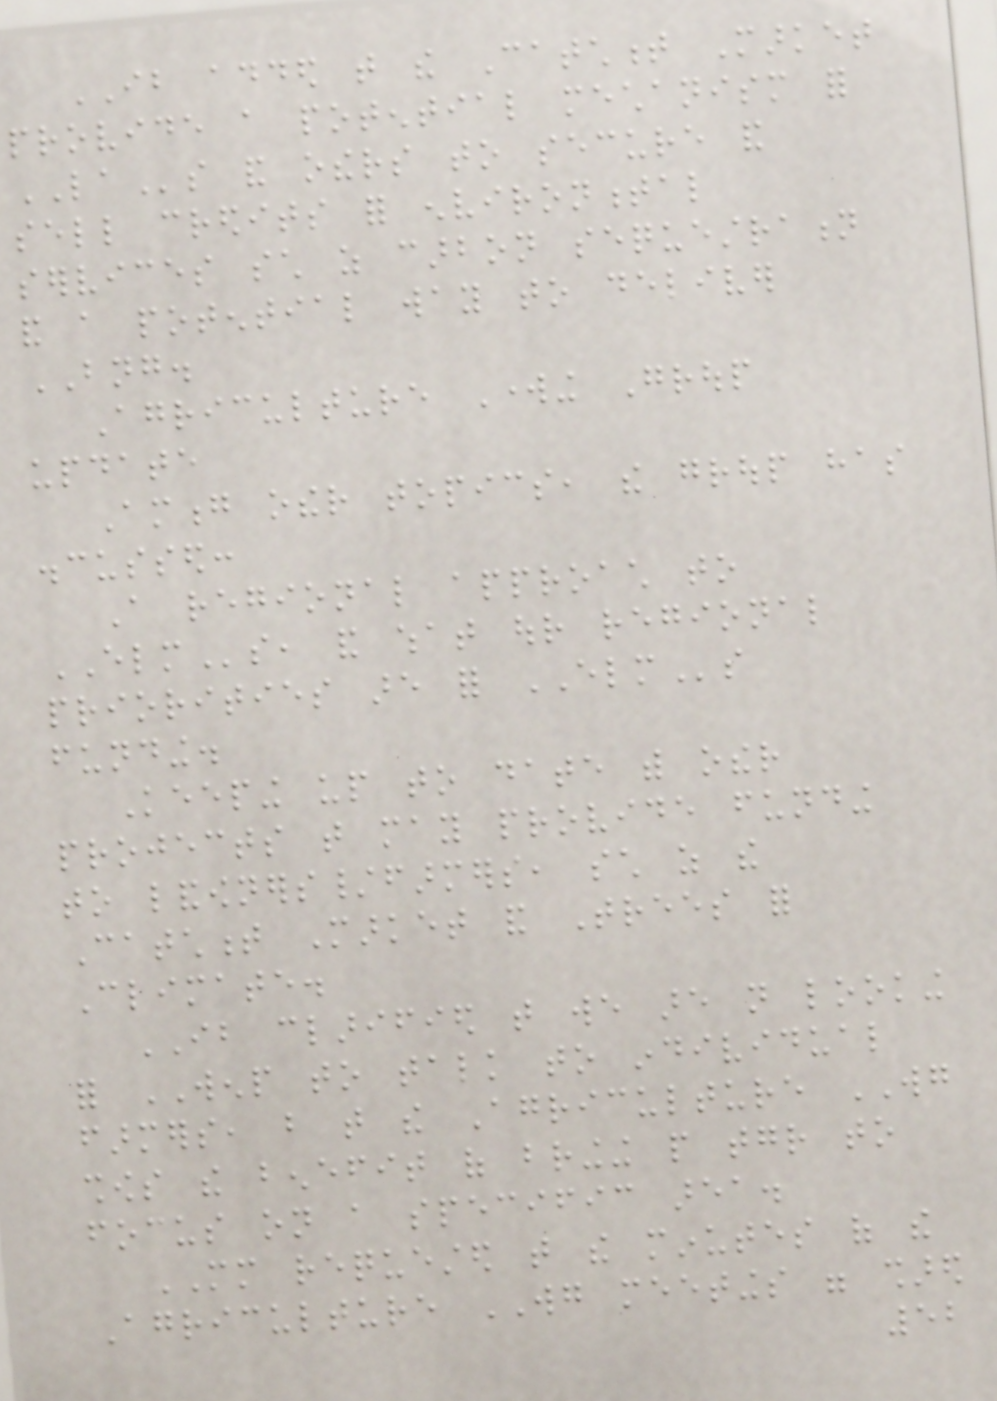IB added that the Catchment Market
provide a potential mechanism for
LAs and others to secure and
sell credits for environmental
services such as carbon sequestration
and a potential way to deliver
BNG.
Agriculture Working Group
update
Among other topics, the group has
discussed:
A regional approach to
ELMs, and what our regional
priorities are for ELMs
funding.
Keeping up to date with other
projects that may provide funding
to landowners/farmers, such as the
Catchment Market and Trees for
Climate.
IB clarified that we are not looking
for WENP to talk to individual
farmers, but that the Agriculture WG
shows the benefit of bringing people together to
focus on a specific area.
MM requested that the minutes of the
Agriculture WG meetings were shared
52
